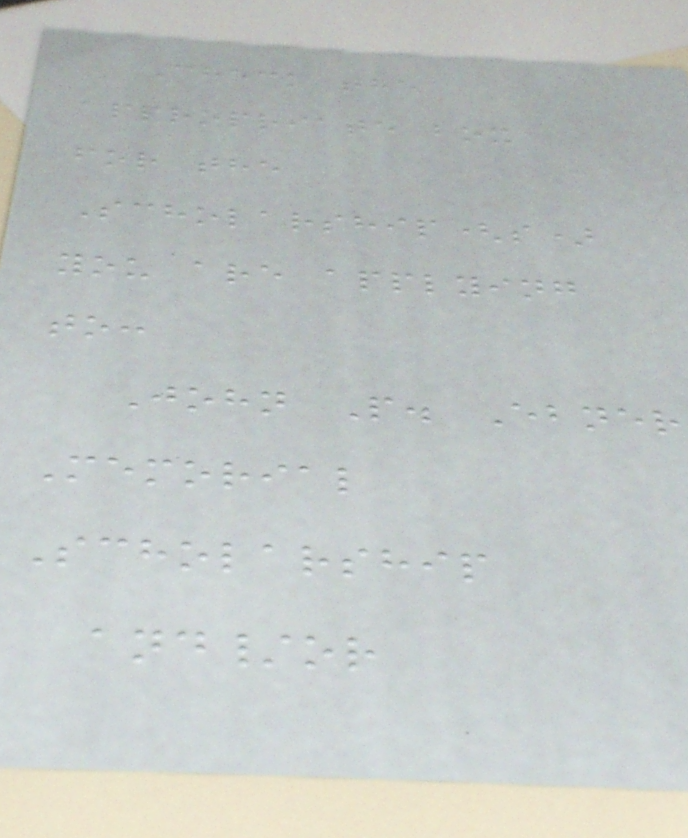Check the
appropriate box
for the
Scholarship(s)
you are applying
to:
John P. Ebner
Memorial
Scholarship
and/or
